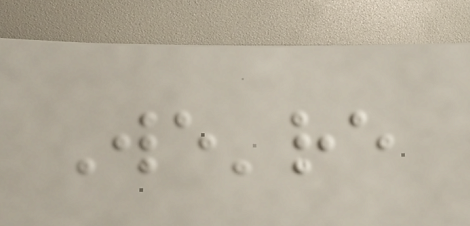We're
